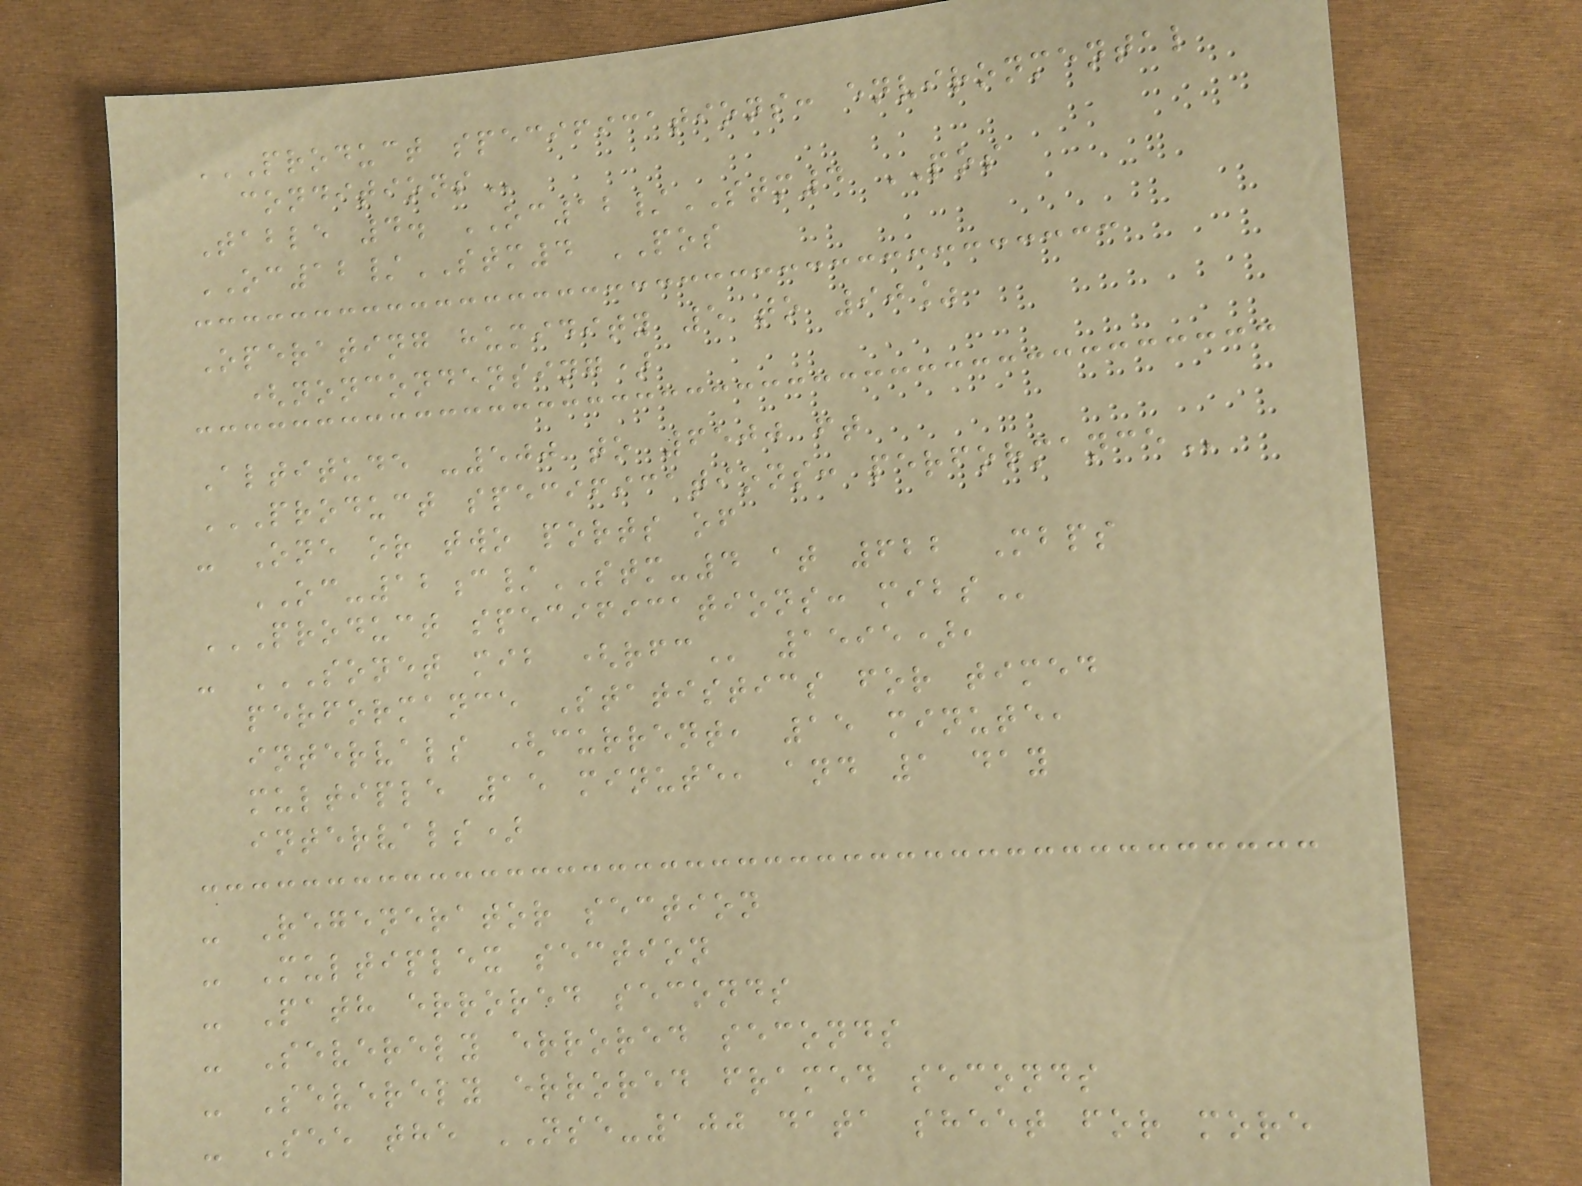PRODUCT SPECIFICATIONS: ENVIRONMENTAL
CONDITIONS
Table 4. OC12/STM4 POS
OC12/STM4 POS
Operating humidity 5 to 90%
(noncondensing)
Altitude -500 to 6500 ft
PRODUCT SPECIFICATIONS: PERFORMANCE
- One or two ports of
OC-12c/STM-4 at 622 Mbps
PRODUCT SPECIFICATIONS: MIBS
- SONET MIB (RFC 1595),
performance Statistics for timed
intervals (current, 15 minute,
multiple 15 minute, and 1 day
intervals)
- Regenerator section
- Multiplex section
- Path errored seconds
- Severely errored seconds
- Severely errored framed seconds
- See the NSE-100 data sheet for more
